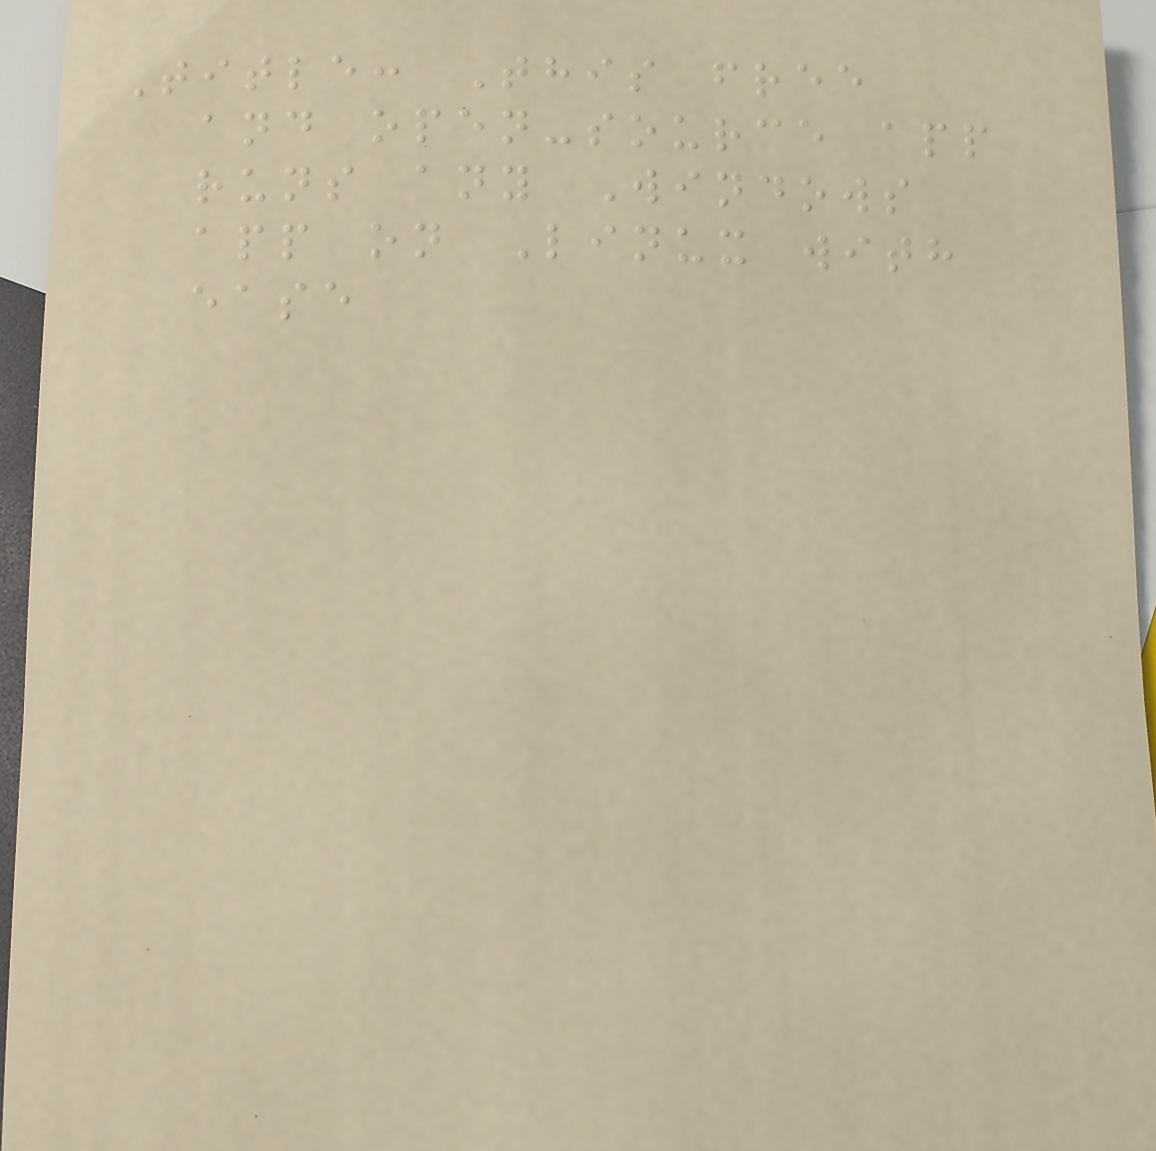Title: This free
and open-source app
runs any Windows
app on Linux with
ease
